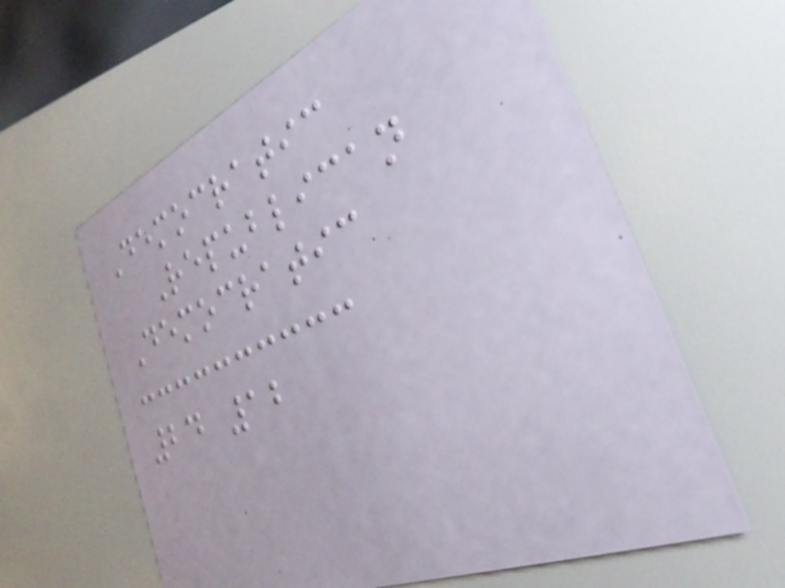Democratic
Republican
Democratic
24 12
